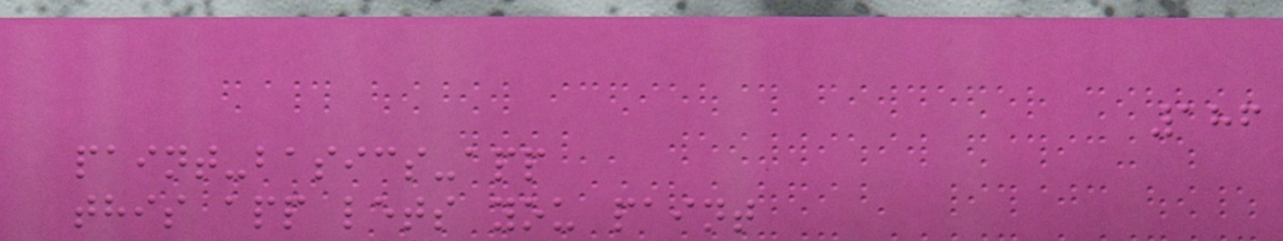186
paint-basics-app
this app lets you paint
